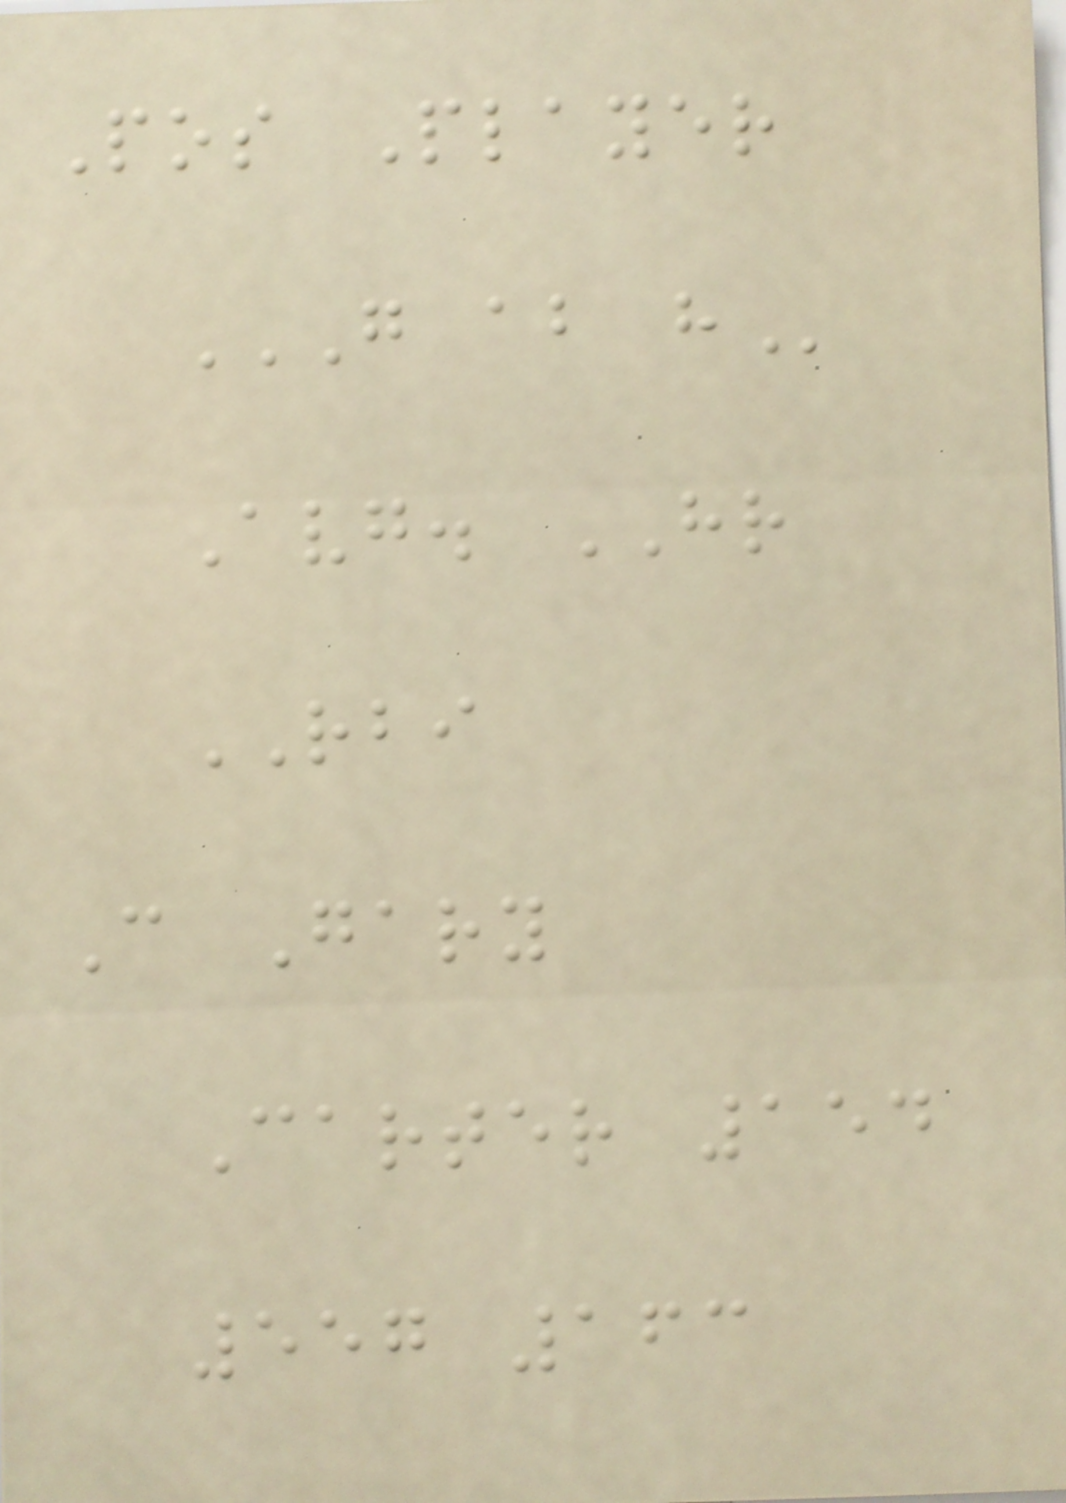Pos Player
G AB H
Avg. HR
RBI
C Gary
Carter 154
557 163
